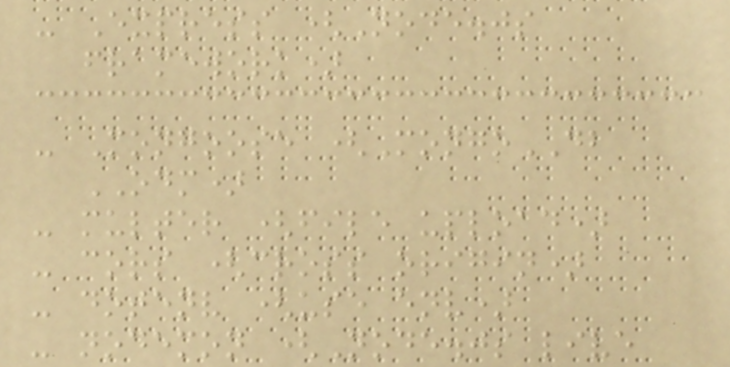- Express (Node.js
framework)
- Mongoose (MongoDB
ODM)
- multer (file upload)
- cors (cross origin)
- dotenv (use env)
- nodemon (Node.js live
